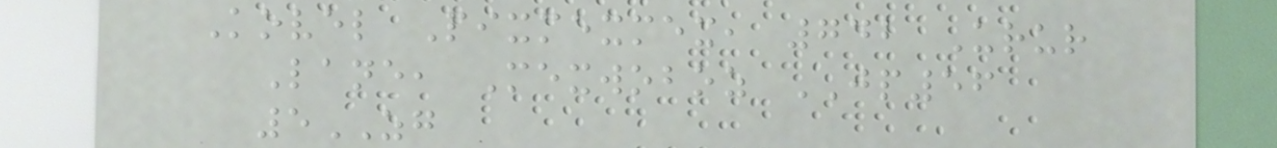Kovel Pixmexmex, 742 Urur
Lane, Mexwoboz JP56
5ZG
